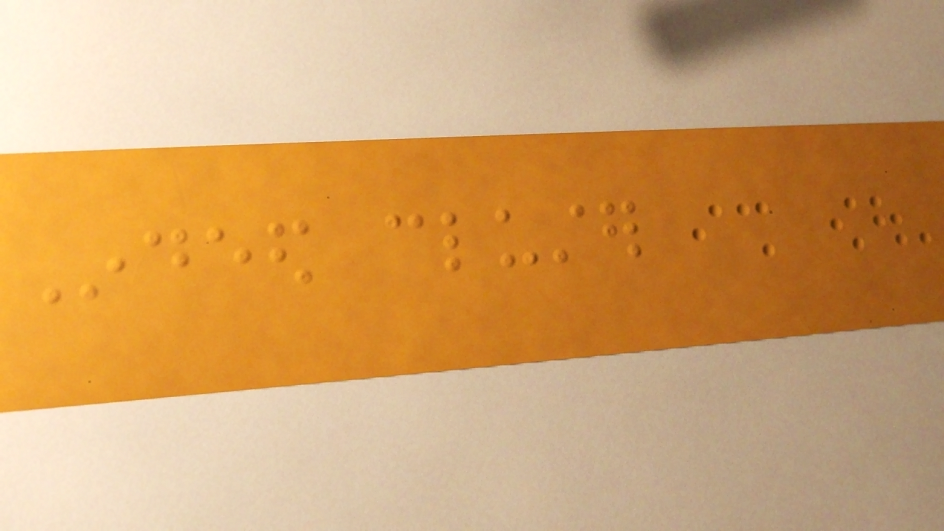Indeed cluster
